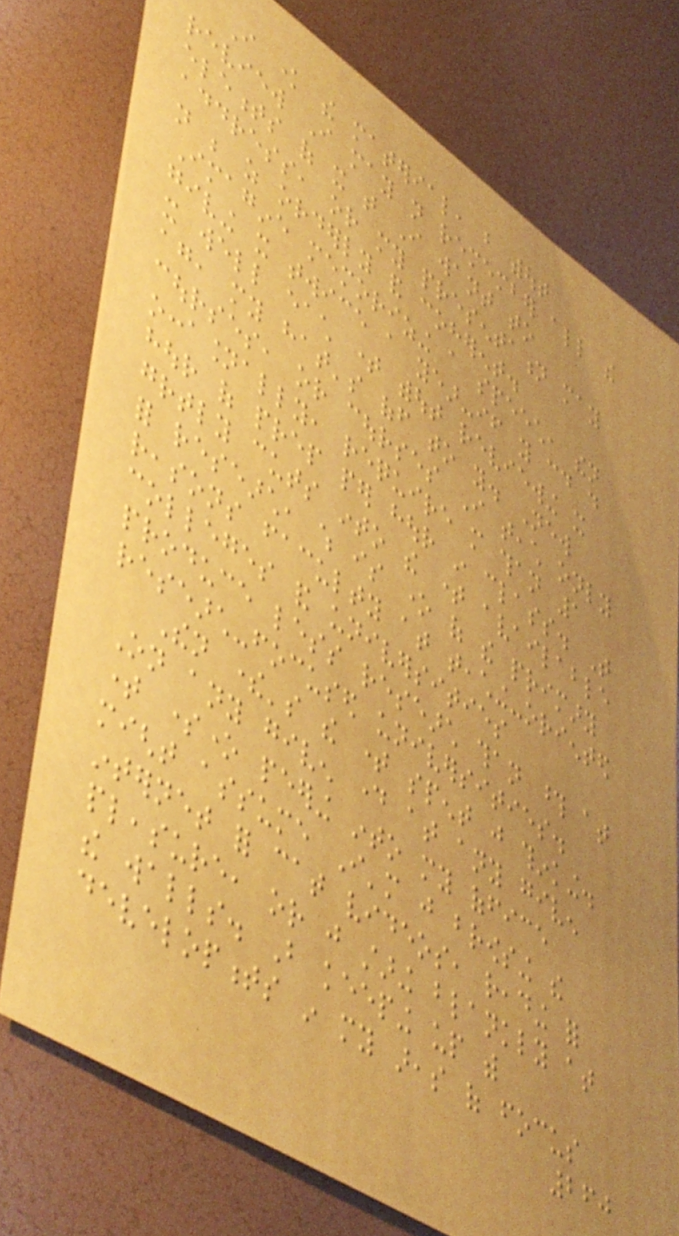I know the material, but without
review I may not remember all the
elements of it that I want to
address, or my presentation may
not be as orderly and coherent.
Imagine memorizing a speech, then
giving it twice a year-if you could do
it well each time without reviewing it
again, my hat's off to you. New
courses, or courses I teach only
occasionally, require more than 1
hour of prep per hour in class. That
greatly cuts into the time available
for research, which is one of the primary
reasons faculty at teaching-oriented
colleges and universities
produce less research than those at
research-focused universities.
Then there's the time spent just thinking.
On any given day at any given
time someone peering into my office
might assume I'm just browsing the
internet for cat videos, reading for
pleasure, or just staring blankly at
the walls. But keeping up with
developments in my areas of focus
260
